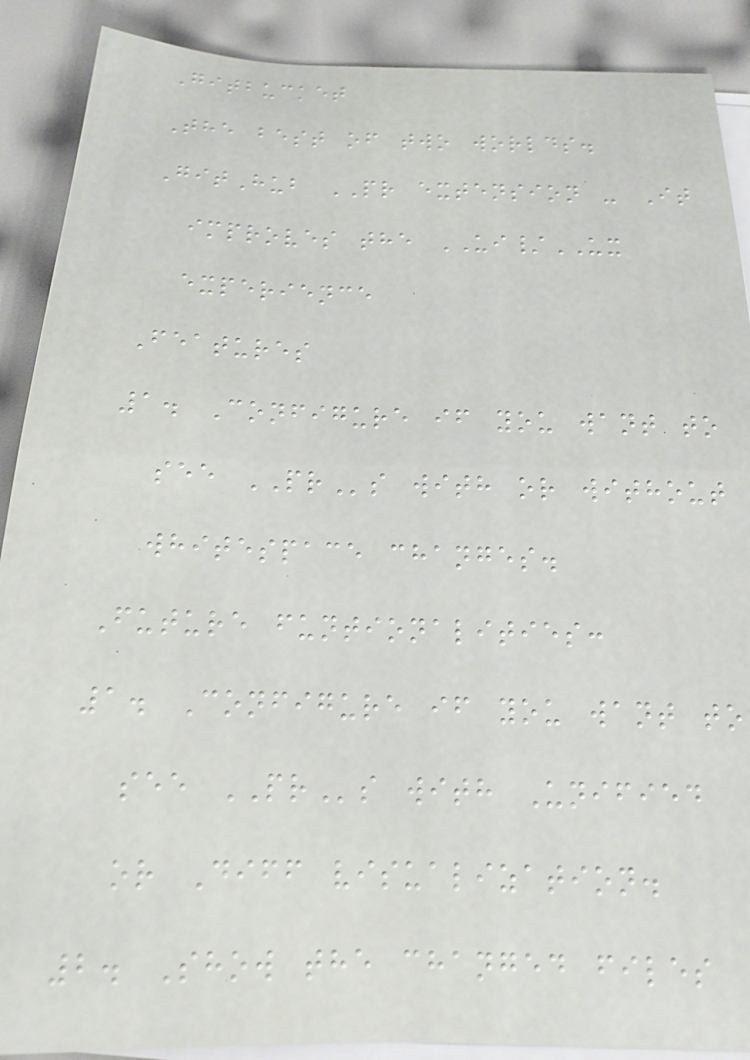Gitbucket
The best of two worlds.
GitHub PR extension - It
improves the UI/UX
experience
Features
1. Configure if you want to
see PRs with or without
whitespace changes.
Future funtionalities:
1. Configure if you want to
see PRs with Unified
or Diff visualization.
2. Show the changed files
